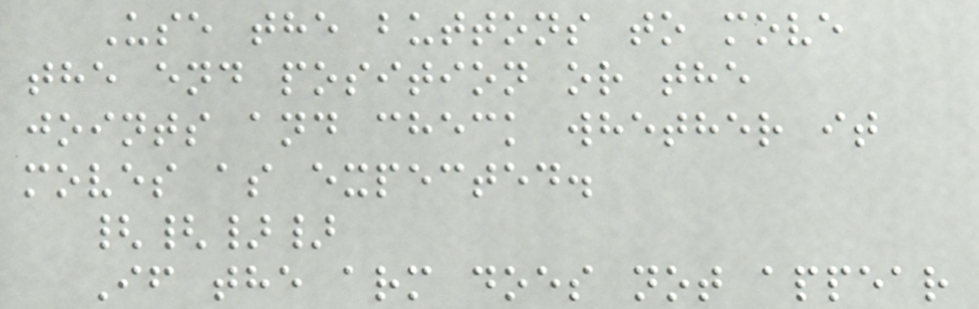Use the buttons to move
the end position or the
joints and check whether it
moves as expected.
{{}}
If the arm does not appear
